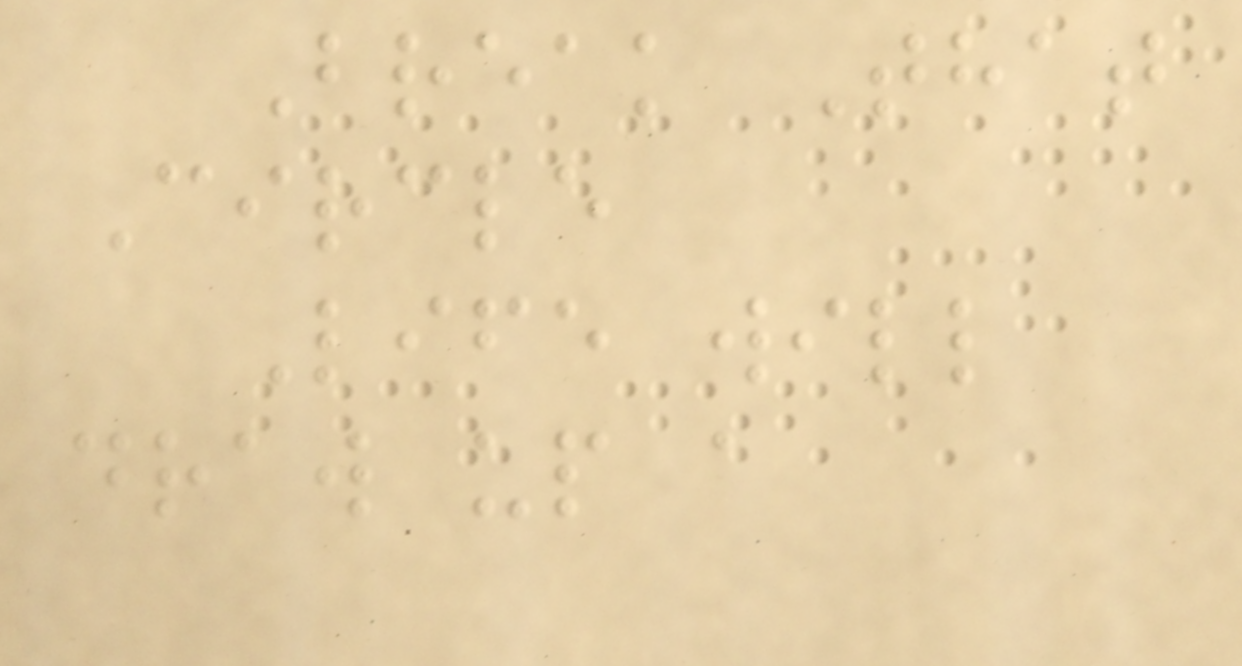Break That
Circle
Life will
draw up a
